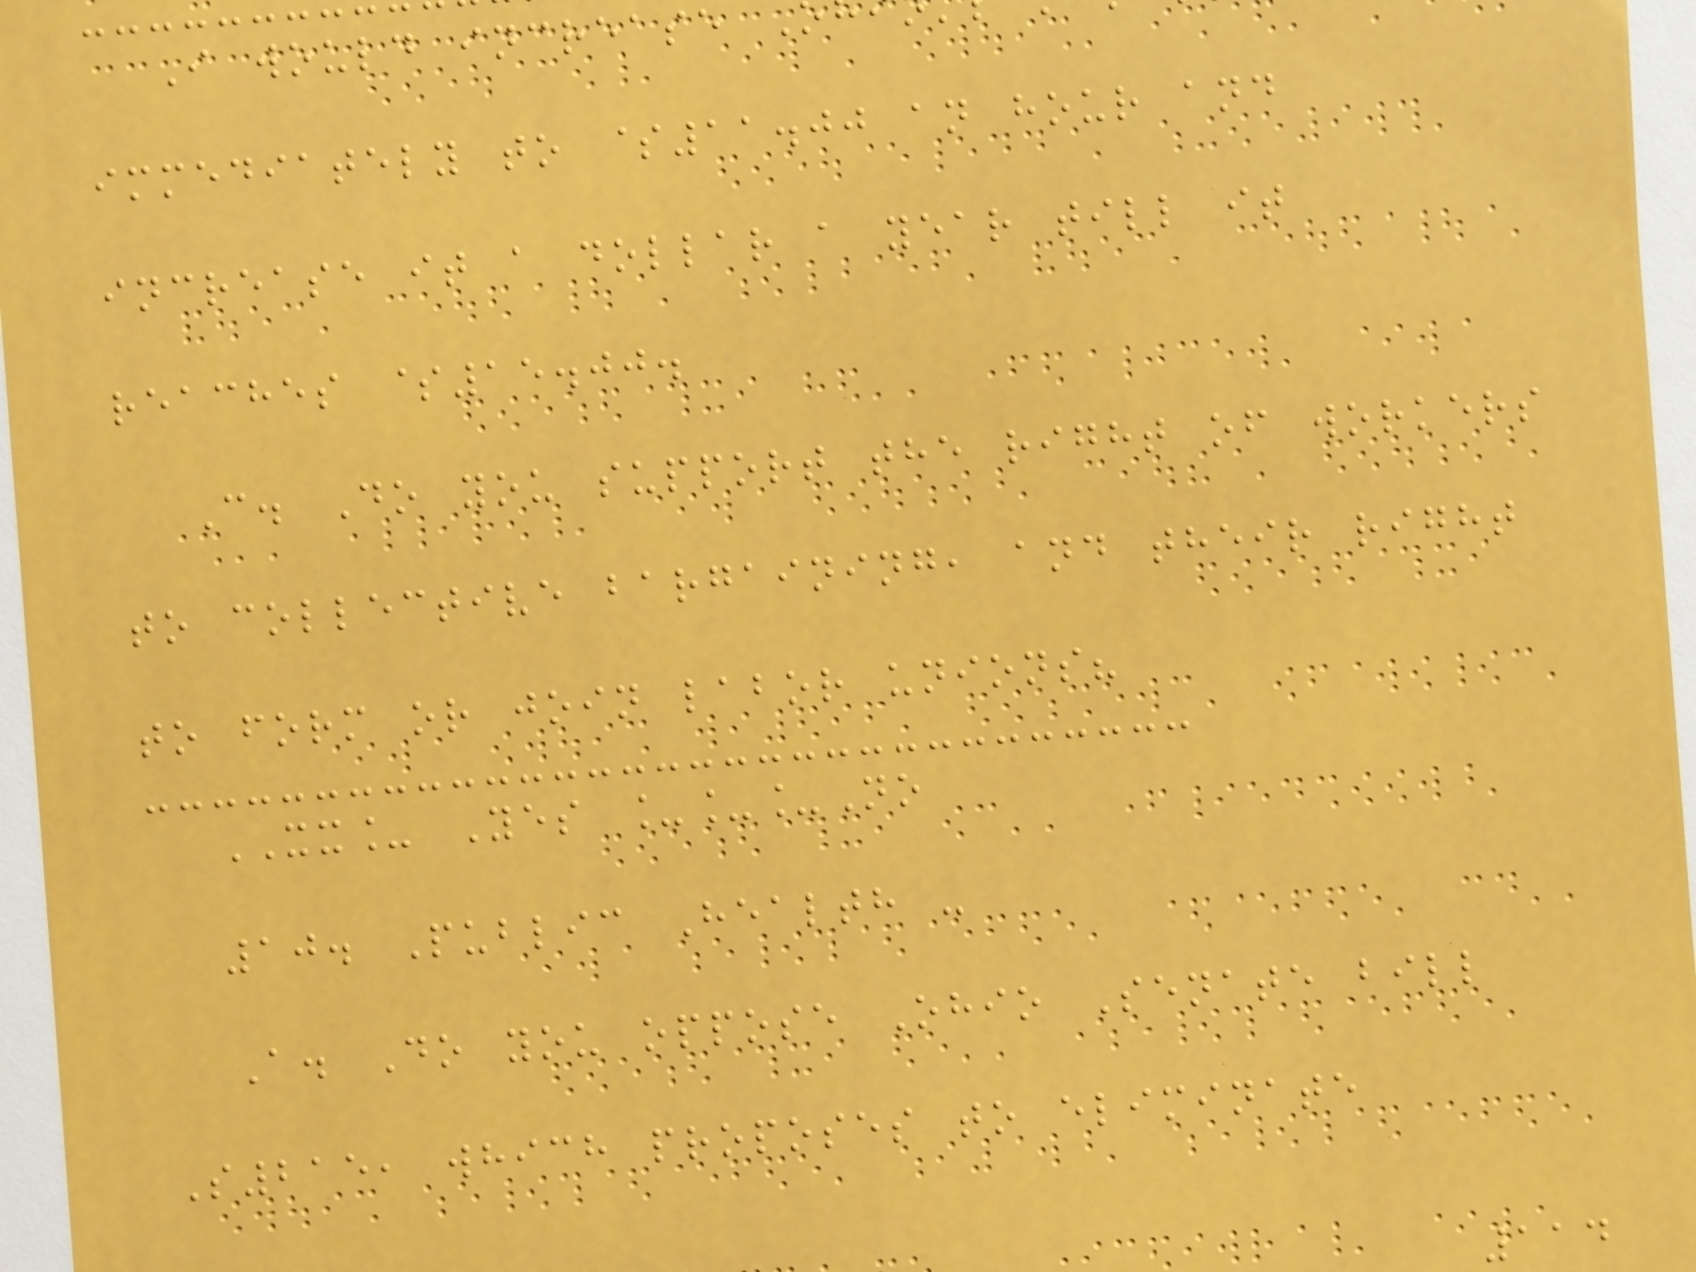I would increase
immediately to $11.00 an hour and
increase it a dollar a year till it
reaches $15.00.
C. Do you support the right of workers
to collective bargaining, and their right
to form or join labor unions?
XX_ Yes ___No
10. Public Health -
A. Do you oppose Ohio Senate bill
S215, which proposes to eliminate
114
